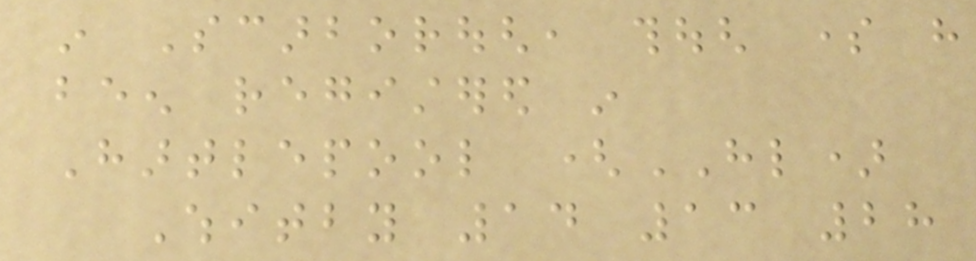in Scarborough, though some have
been registered in
Hartlepool (HL)
Whitby 14 13 28
